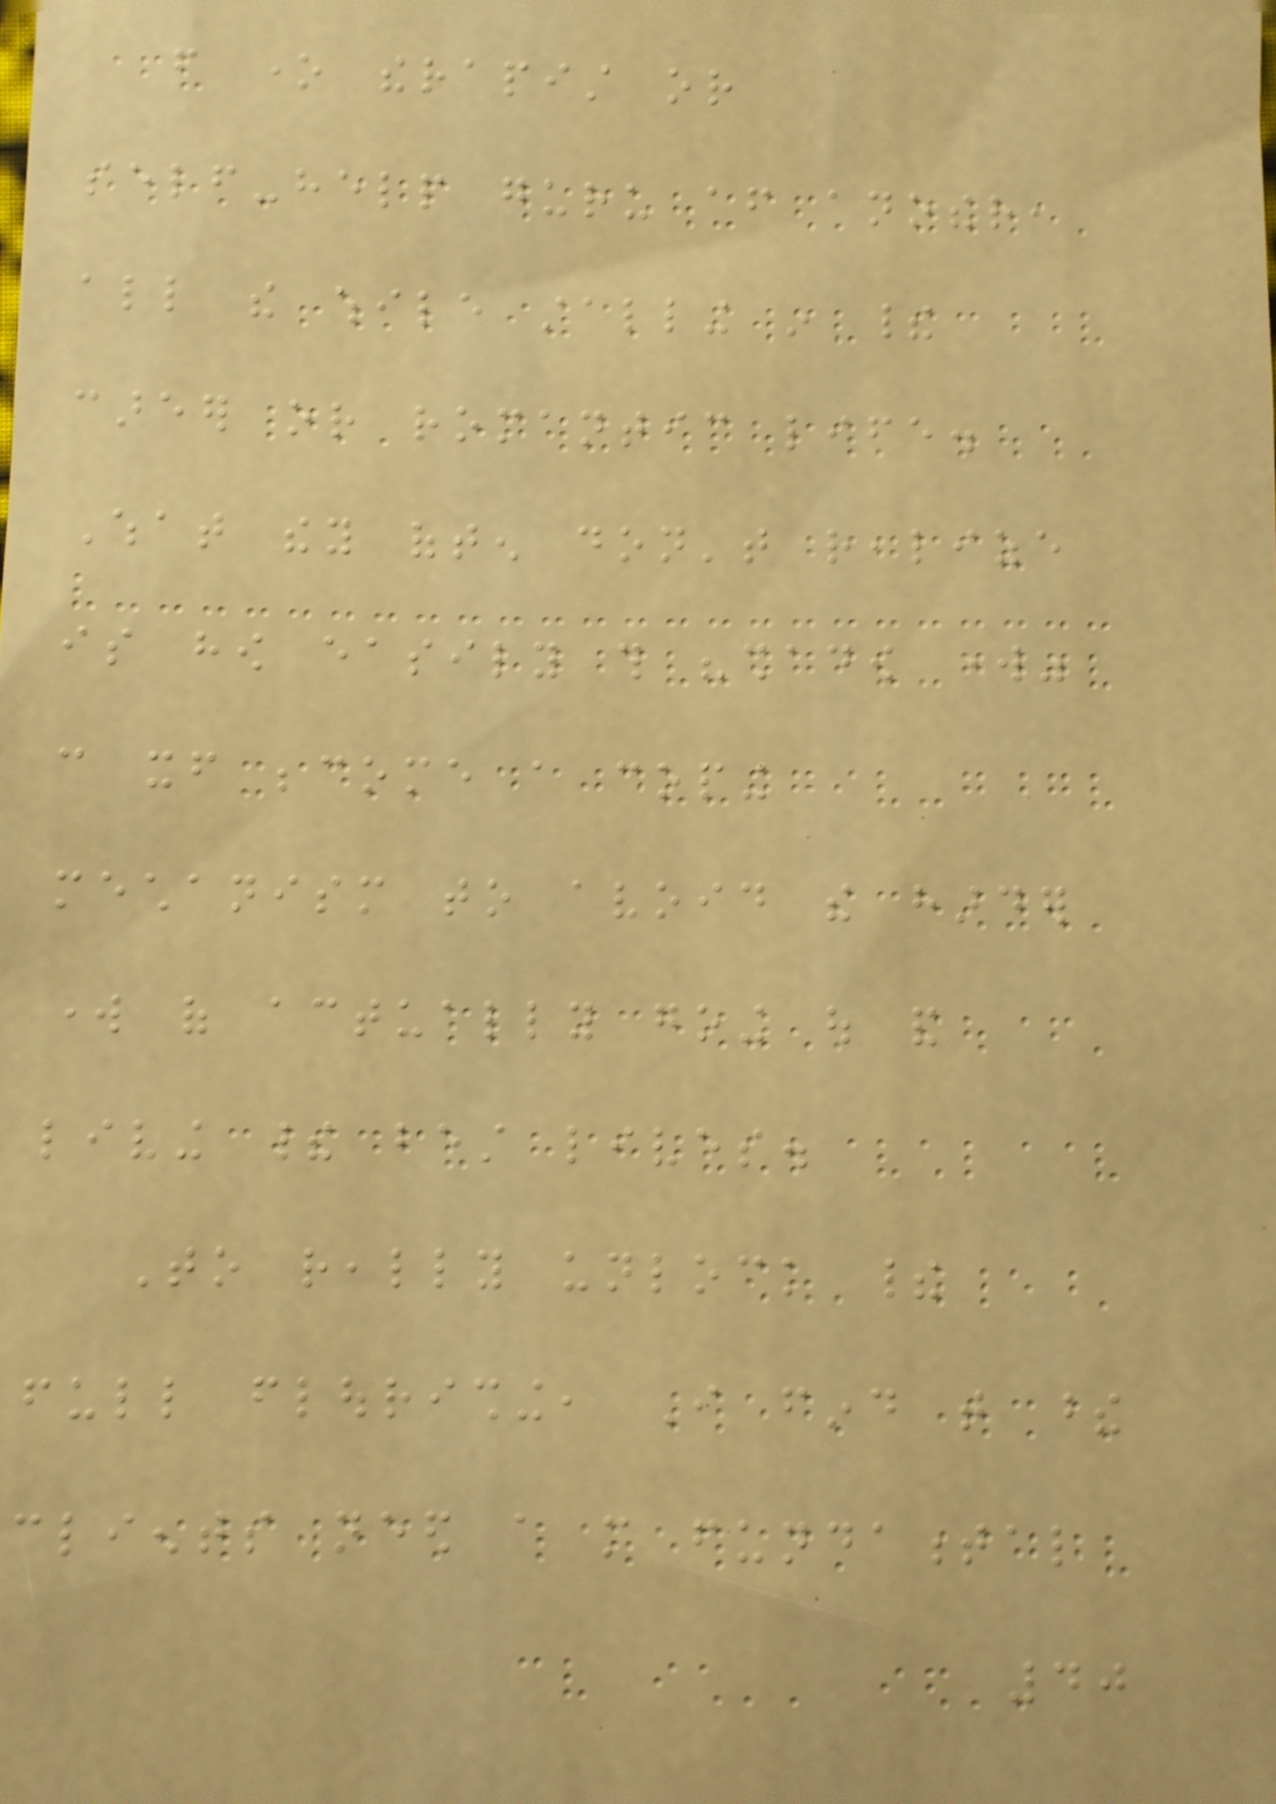from one therapist or
self-help guru after another,
all the while stalling in their
career or romantic life.
What they often don't realize
is how easily this "shadow work"
can itself become a coping
mechanism to avoid the harder
work of actually going out and
living their best lives.
To really unlock their
full flourishing, I find that these
clients need a more fundamental
40
